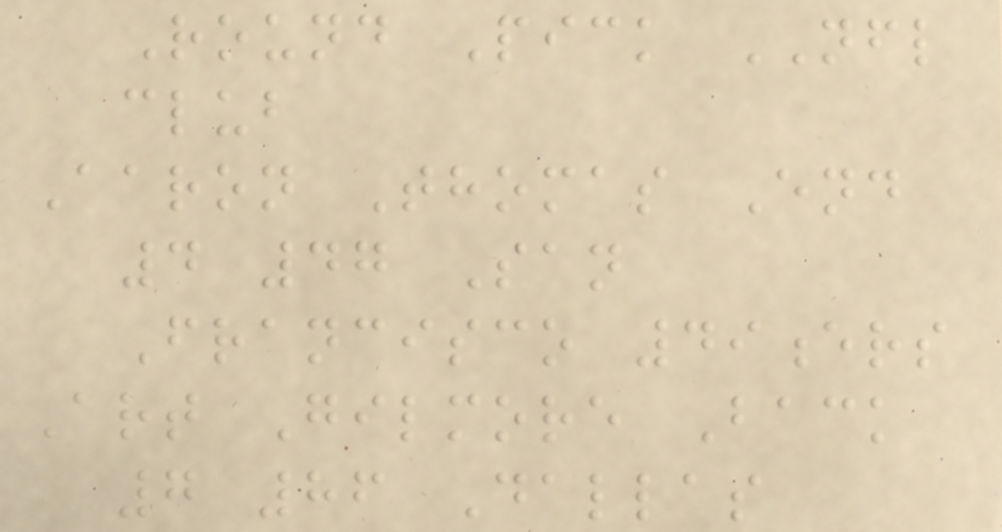Round Pick NFL
club
Aaron Thomas End
4 47 San
Francisco 49ers
Art Gilmore Back
7 86 Dallas
